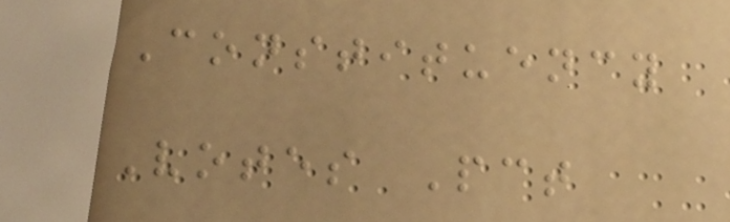Constituency
Votes Pct
